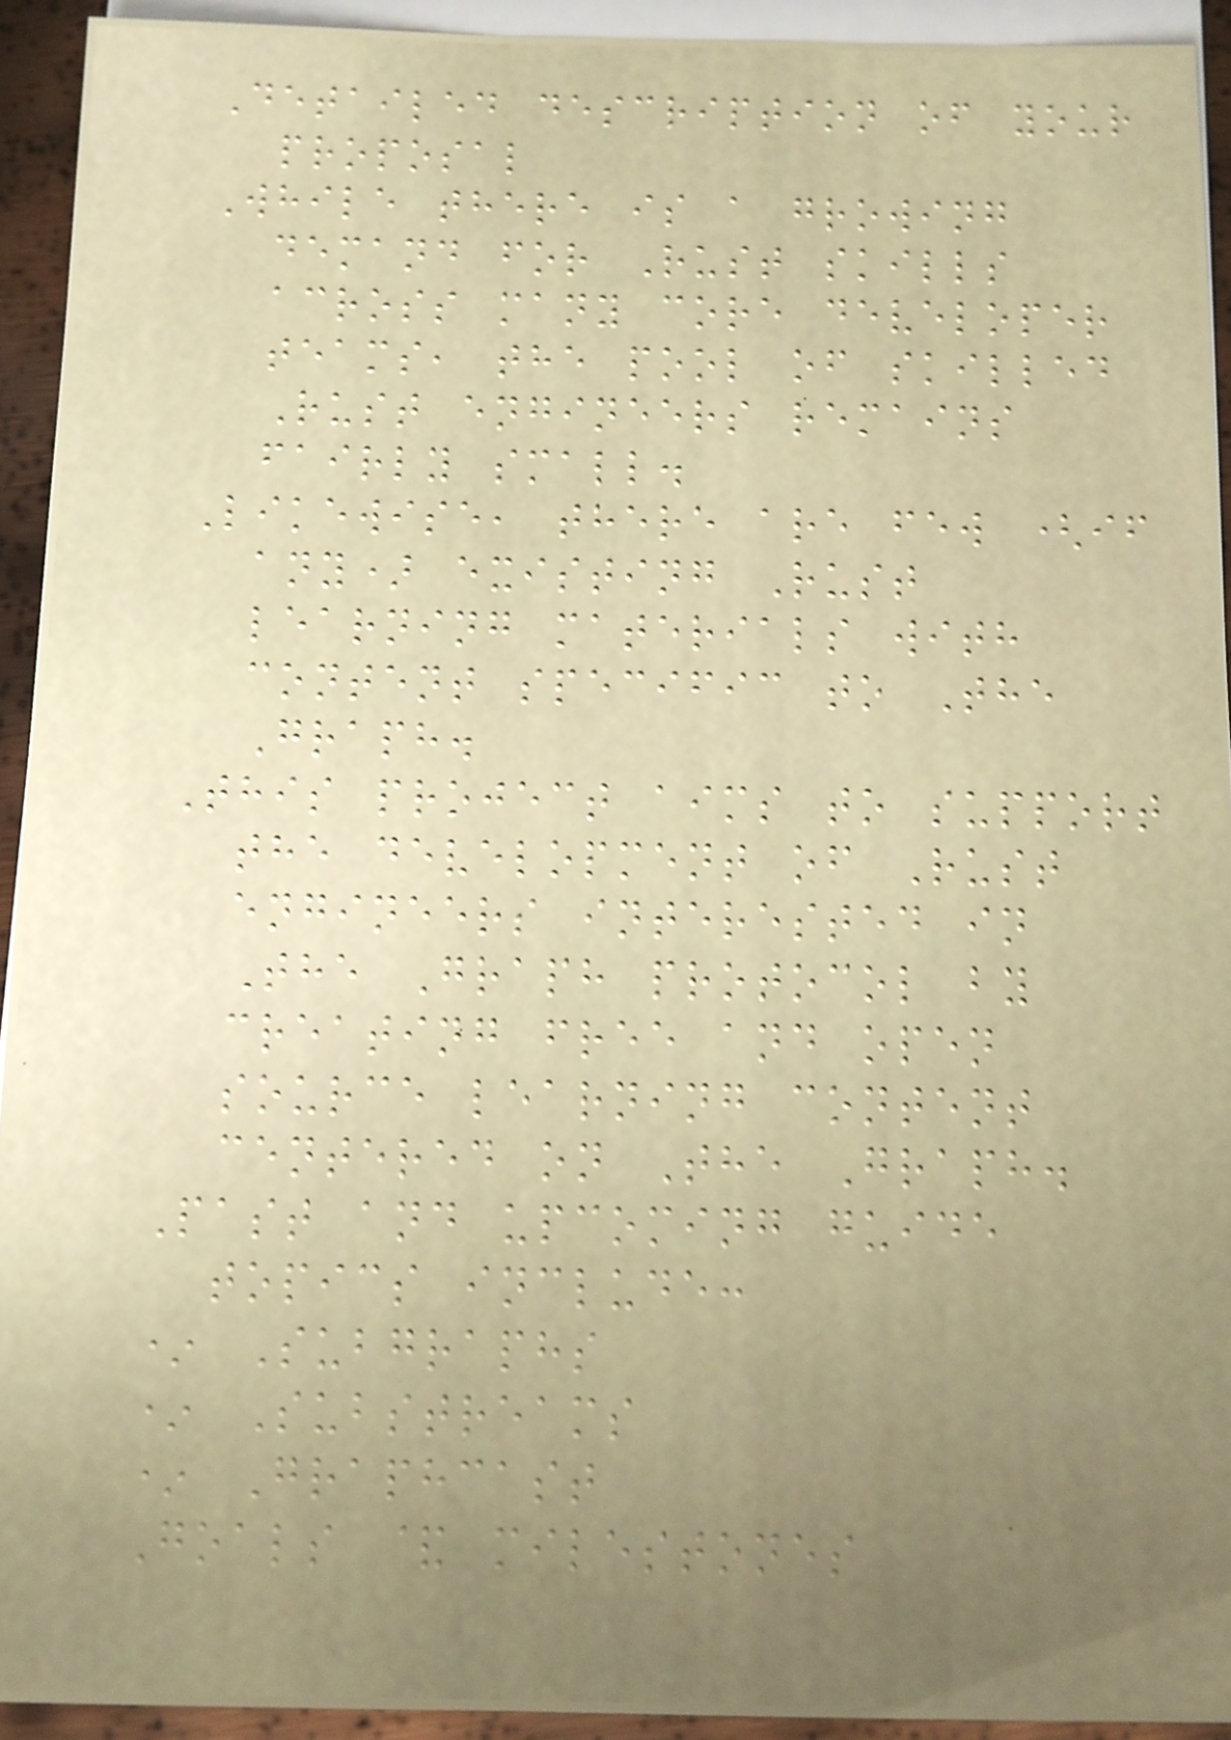Detailed description of your
proposal
While there is a growing
demand for Rust skills
across many core developer
teams, the pool of skilled
Rust engineers remains
fairly small.
Likewise, there are few (if
any) existing Rust
learning materials with
content specific to The
Graph.
This project aims to support
the development of Rust
engineers interested in
The Graph protocol by
creating free and open
source learning content
centered on The Graph.
Past and upcoming guide
topics include:
* Subgraphs
* Substreams
* Graphcast
Goals & milestones
